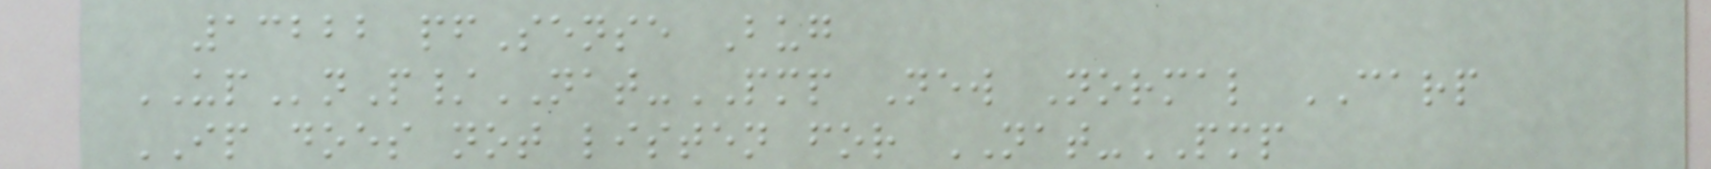13222 pfSense Bug
UPnP/NAT-PMP New Normal CARP
IP does not listen for NAT-PMP
